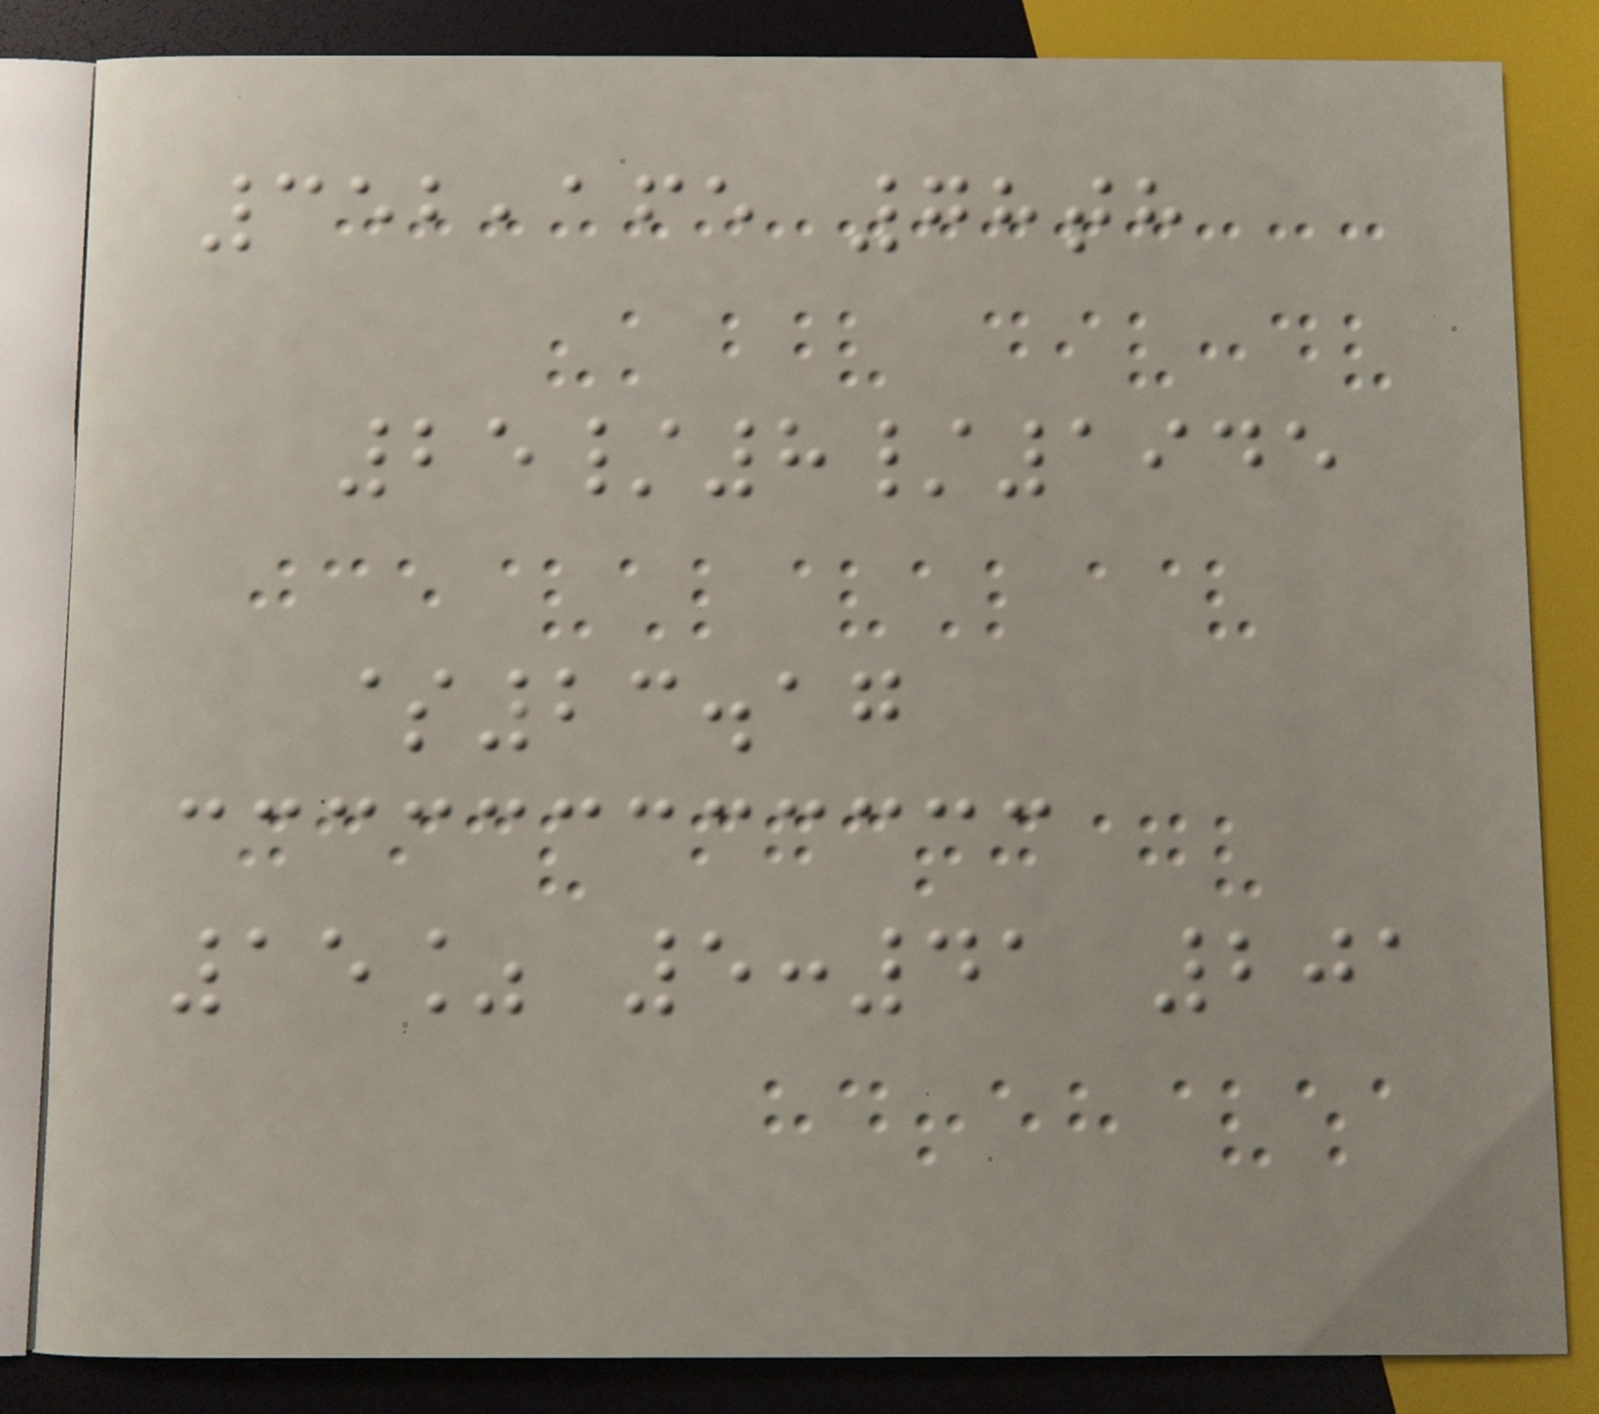352,165 78th
25/8/1945
$23.17
15% 5:41 201
